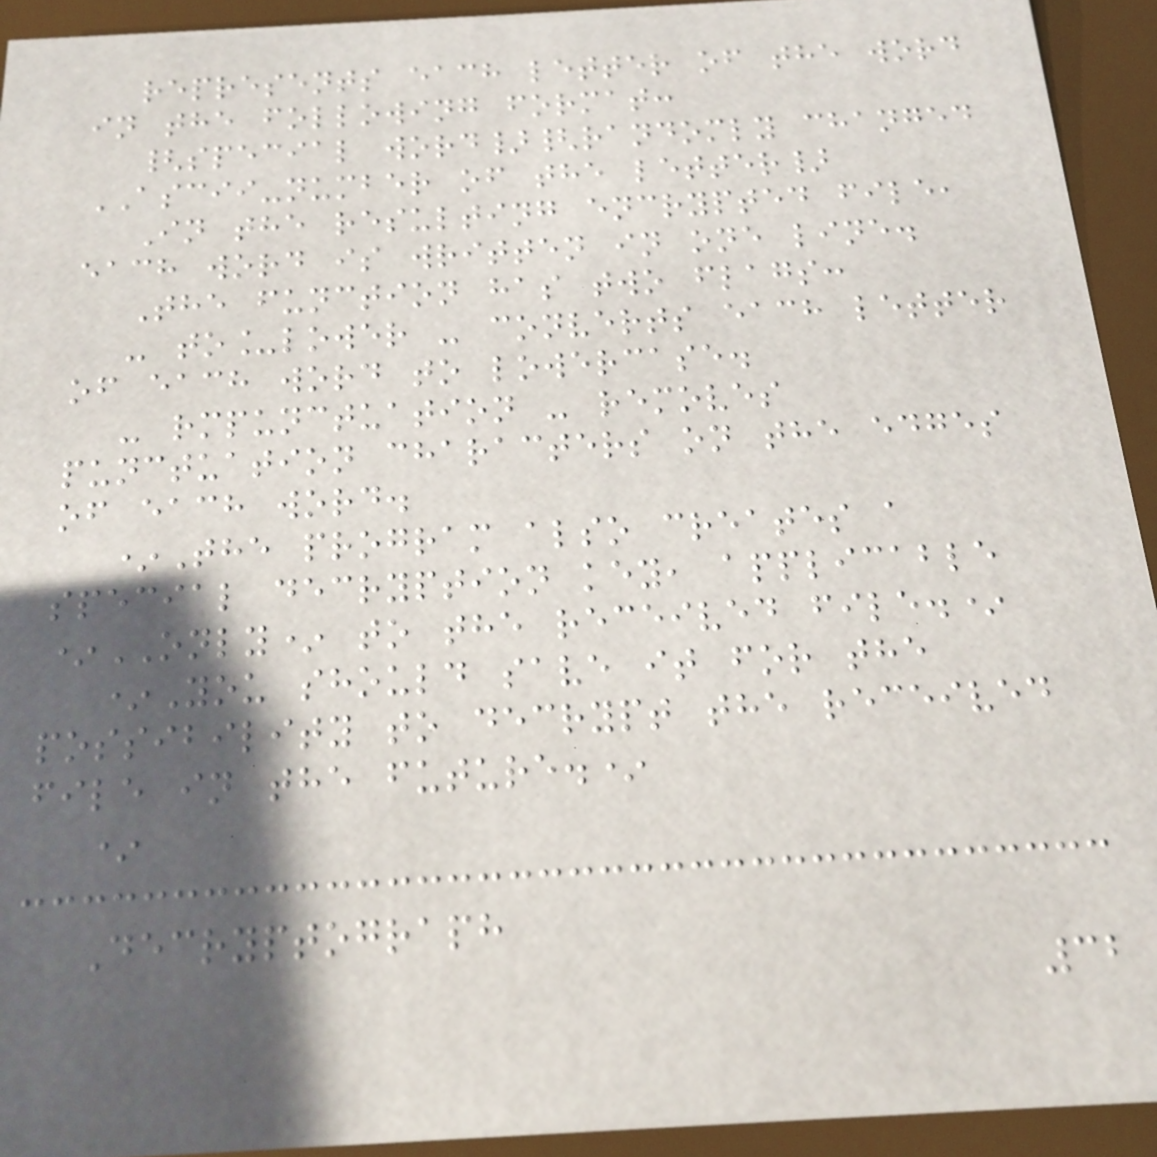represents each letter of the word
in the following format:
{special word}{randomly changed
ASCII-number of the letter}
In the resulting encrypted file,
each word is written in one line.
The function has two flags:
- to_lower - converts each letter
of each word to lowercase.
- rmpunctuation - removes
punctuation characters on the edges
of each word.
*The program also creates a
special decryption key, applicable
*ONLY* to the received file.*
*You should save it for the
possibility to decrypt the received
file in the future.*
*
Decryptograph
32
